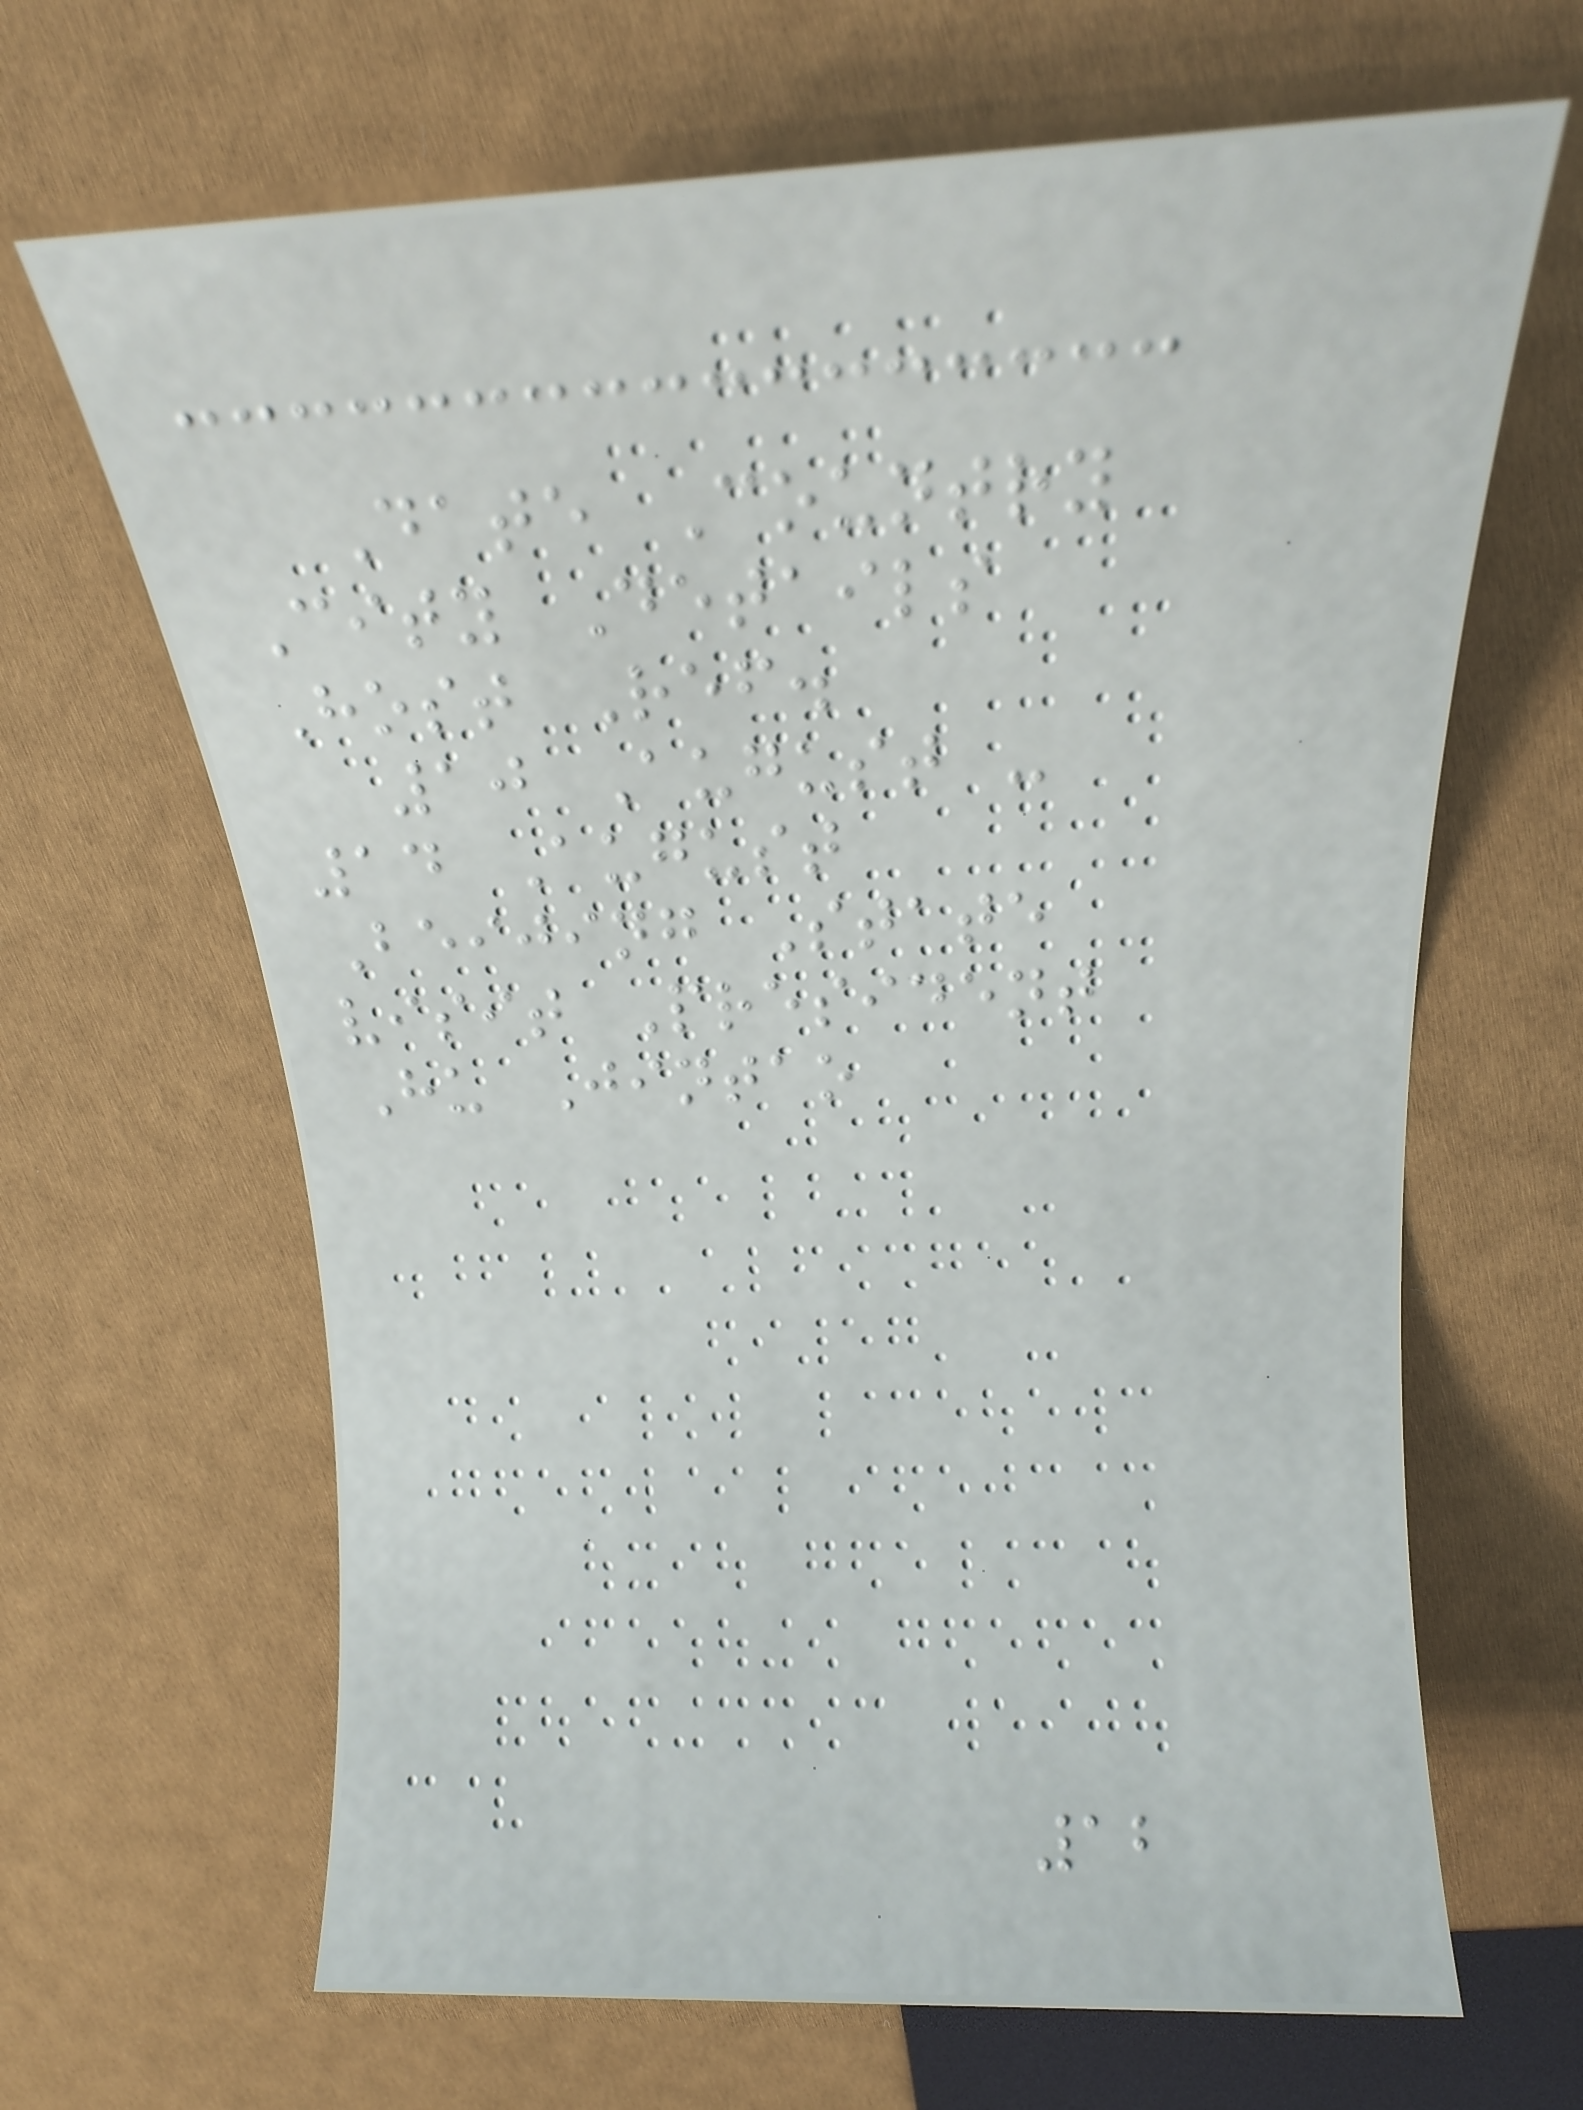Date Country
City Details
Host Ref.
10 August -
14 August
Beijing State
visit President
Hu Jintao
12
